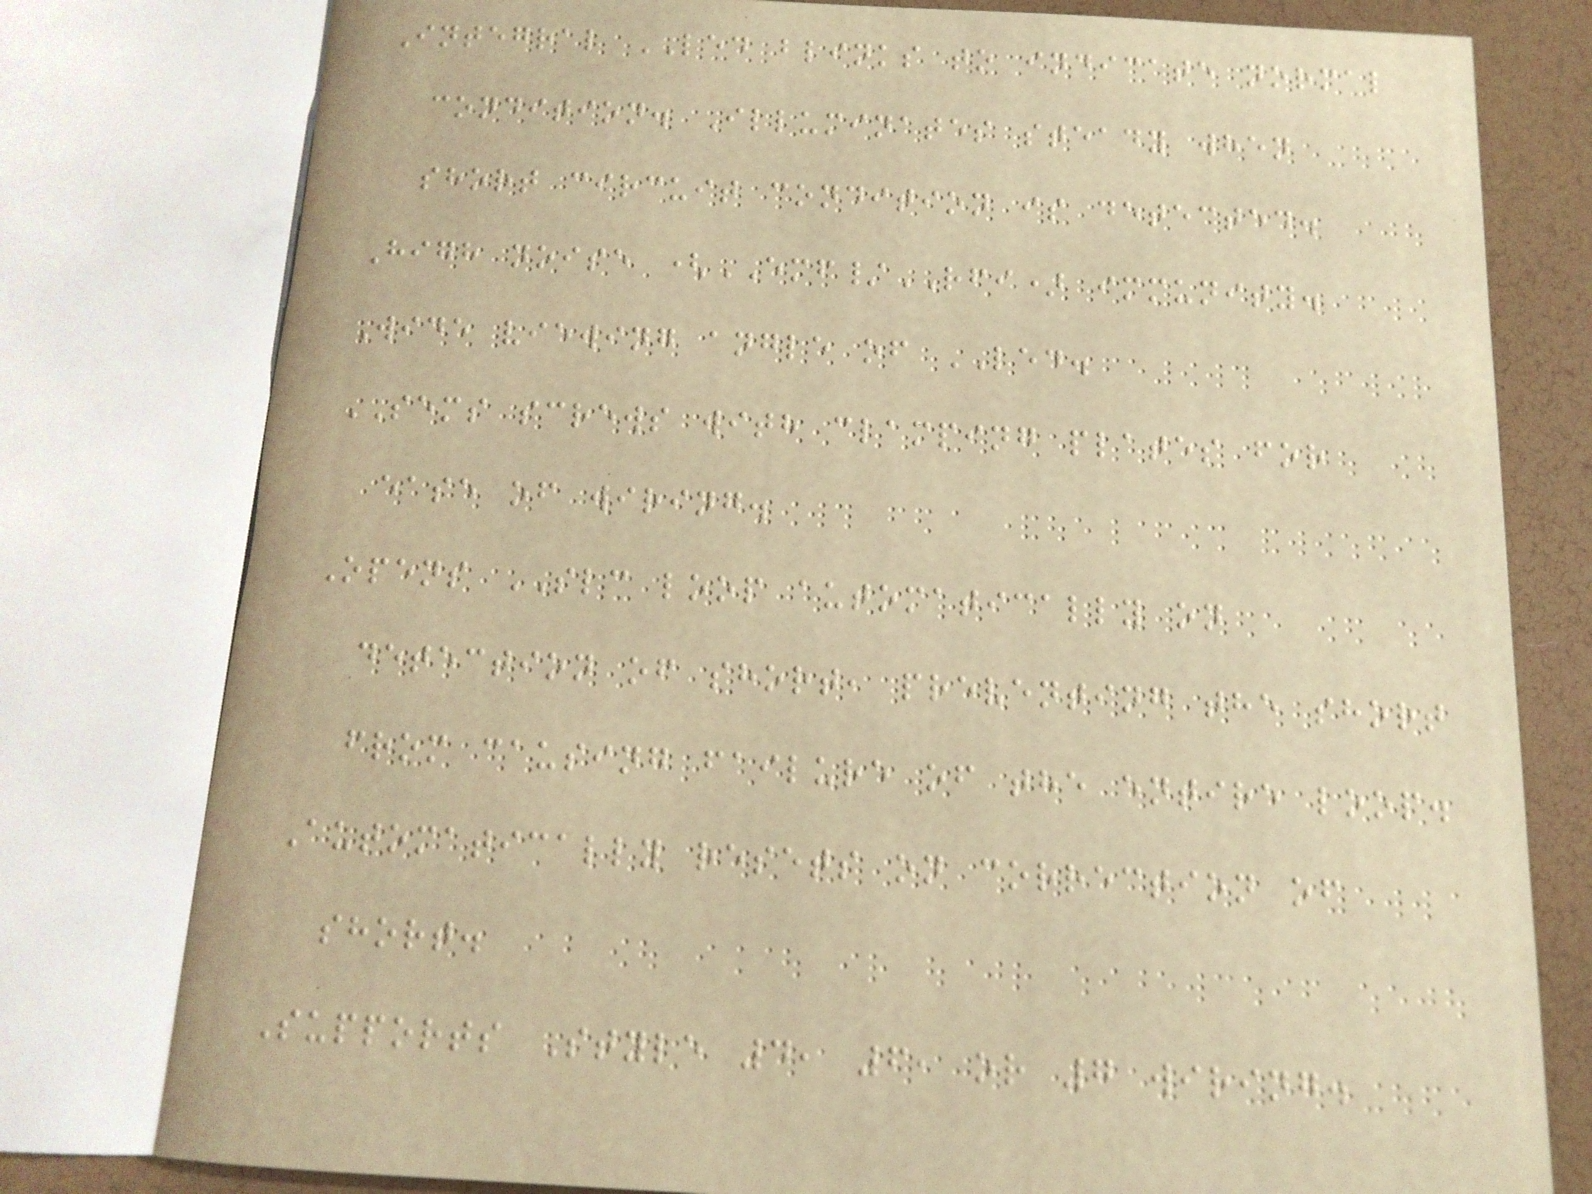Integral LED blinks to indicate normal
condition. Illuminates steady when
short circuit condition is detected.
High noise (EMF/RFI) immunity.
Wide viewing angle of LED.
SEMS screws with clamping plates for
ease of wiring.
Opens SLC loop automatically on
detection of short, preventing the short
from causing failure of the entire loop.
Automatically resets on correction of
short.
Supports Style 4, 6, or 7 wiring.
